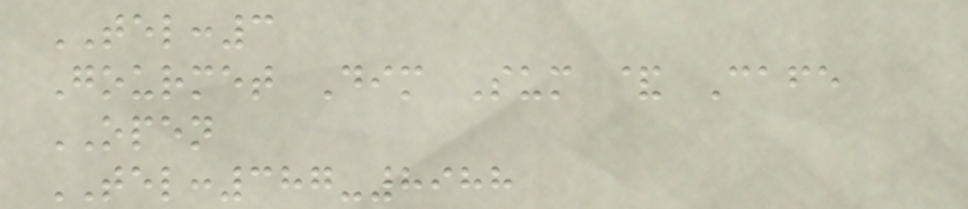TEL:3
Gourmet Dim Sum & Cafe
OPEN
TEL:387-8988
